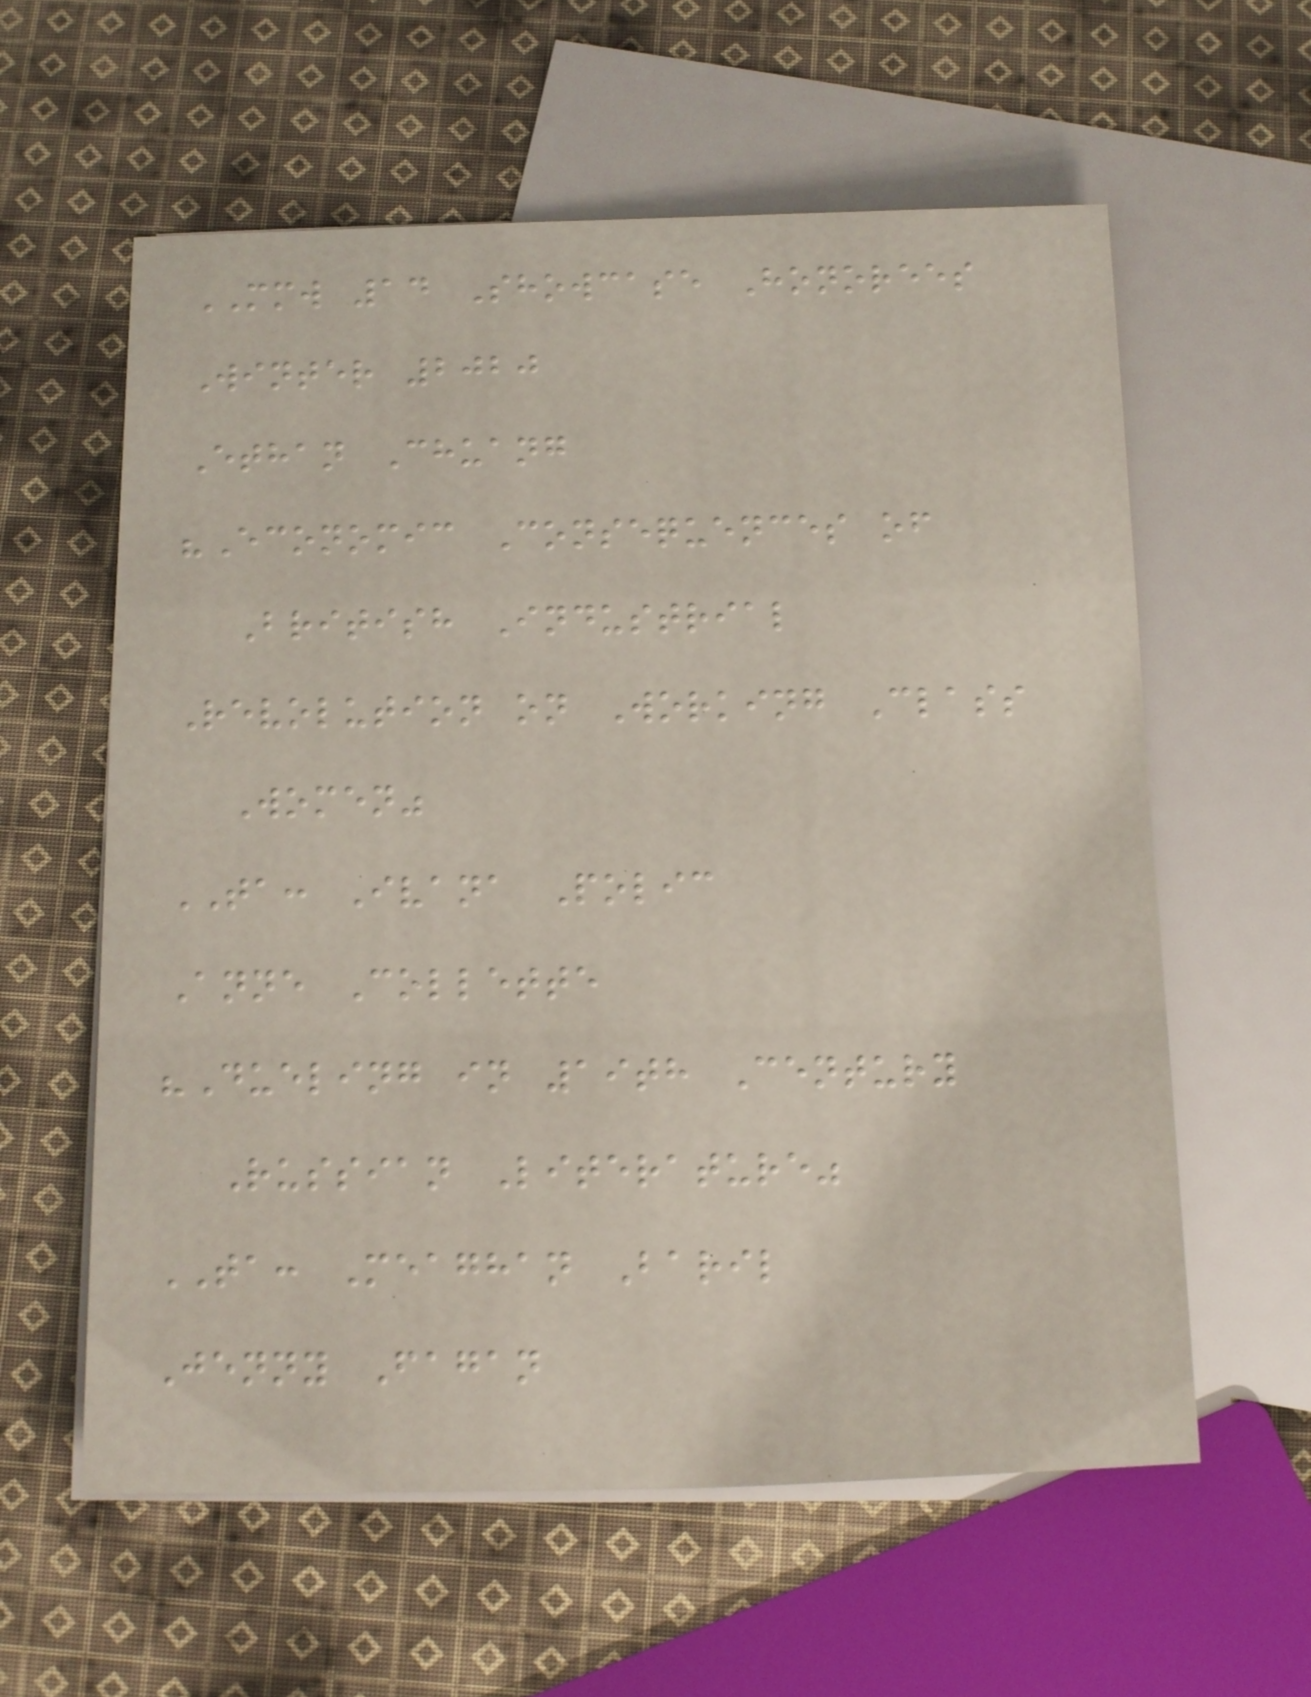MMW 14 Showcase Honorees
Winter 2020
Ethan Chuang
"Economic Consequences of
British Industrial
Revolution on Working Class
Women"
TA: Ivana Polic
Anne Collette
"Dueling in 19th Century
Russian Literature"
TA: Meaghan Baril
Jenny Fagan
